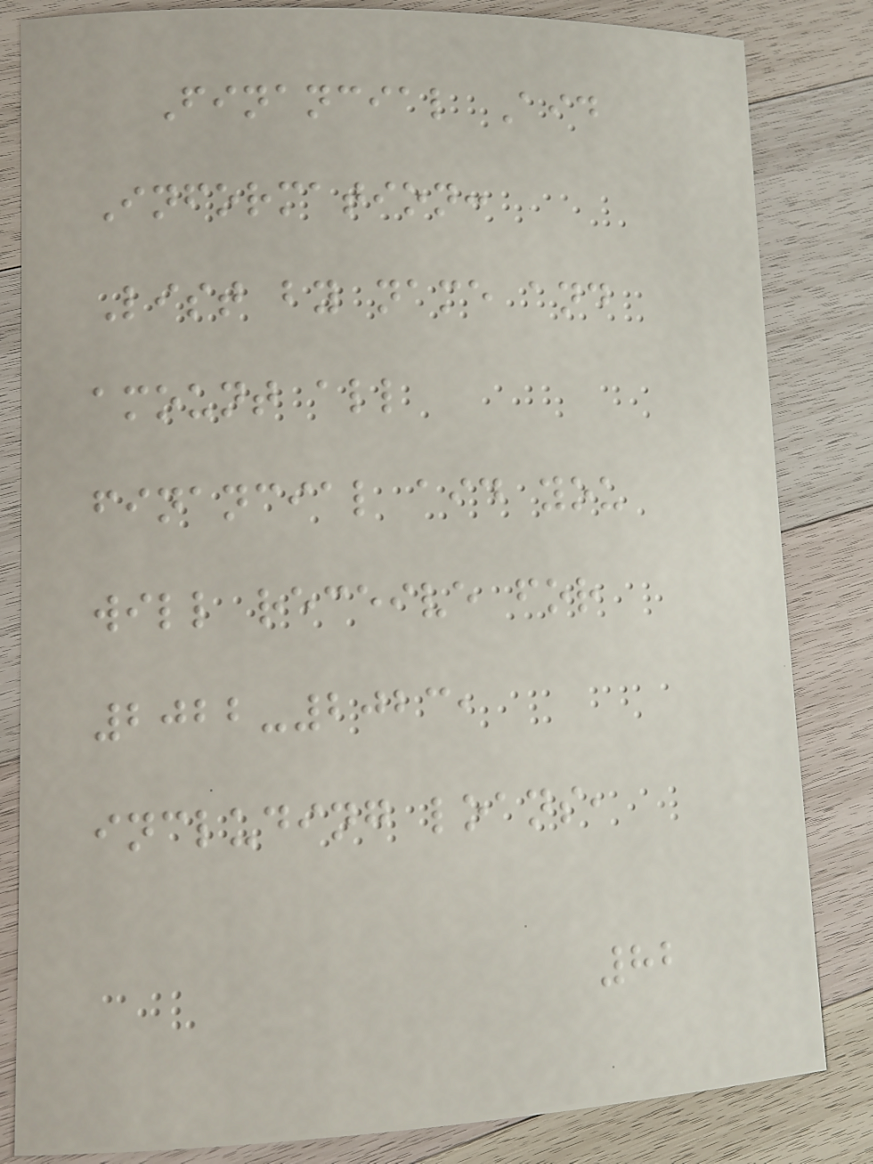Financial Aid
Information:
List by name and
amount all
financial aid you
will receive for
2022-2023,
including loans,
82
